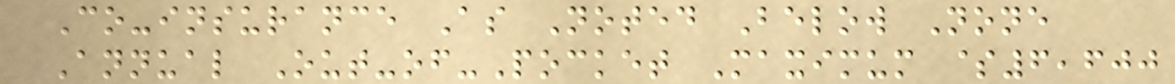Co-insurance As Noted Below None
Annual Out-of-Pocket Maximum $6,600
